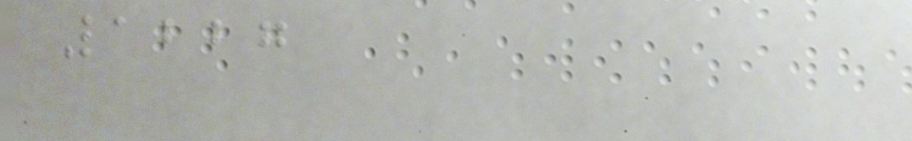1227
